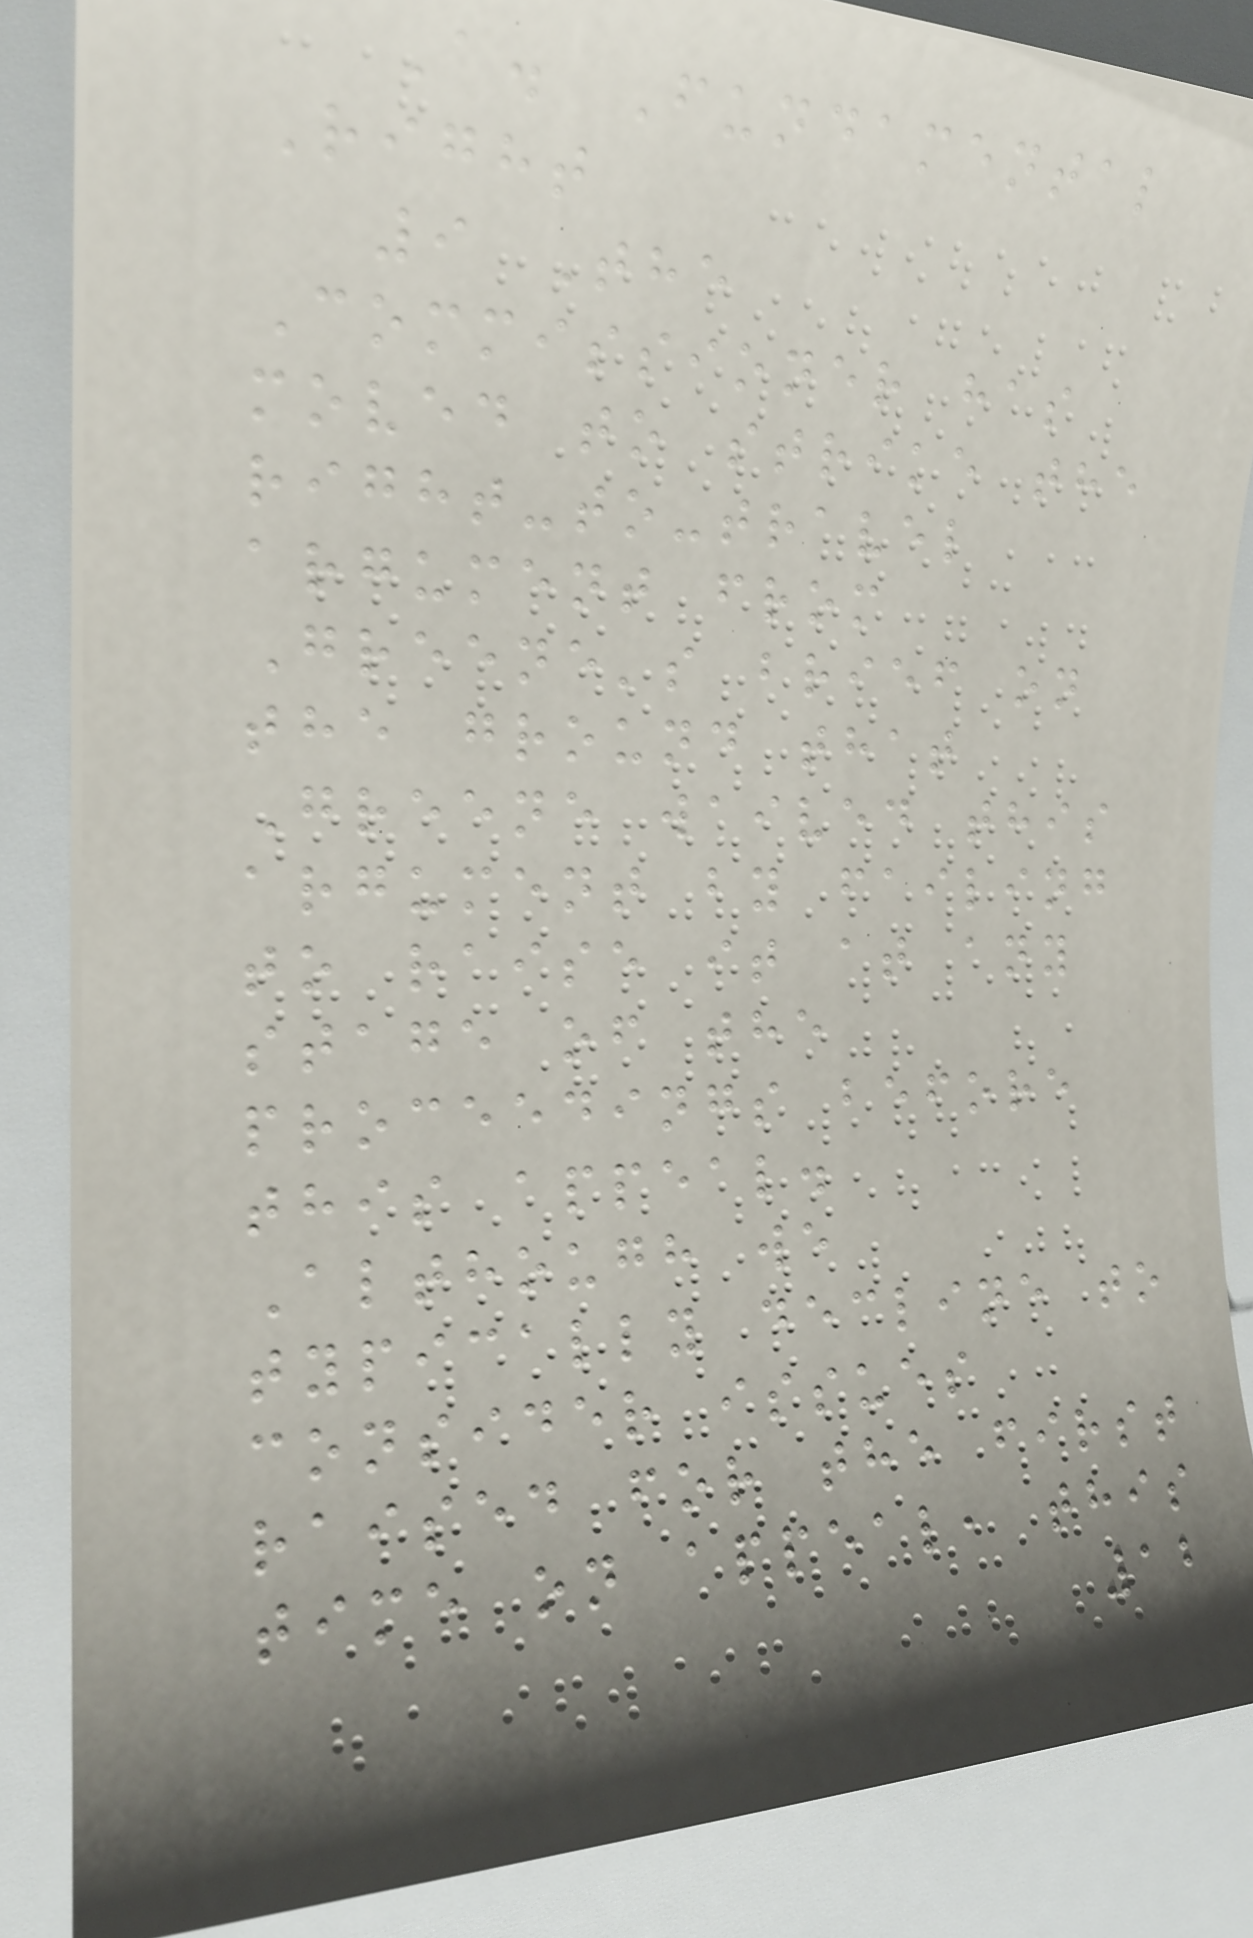A. Fundamental
Right
9 The
Commissioner has
moved to strike the
right-to-travel
argument from
Greene's brief on
the ground that
Greene waived this
argument by failing
to raise it at any
stage of the
proceedings before
this appeal.
Although we
typically decline to
consider issues
raised for the first
time on appeal, this
12
